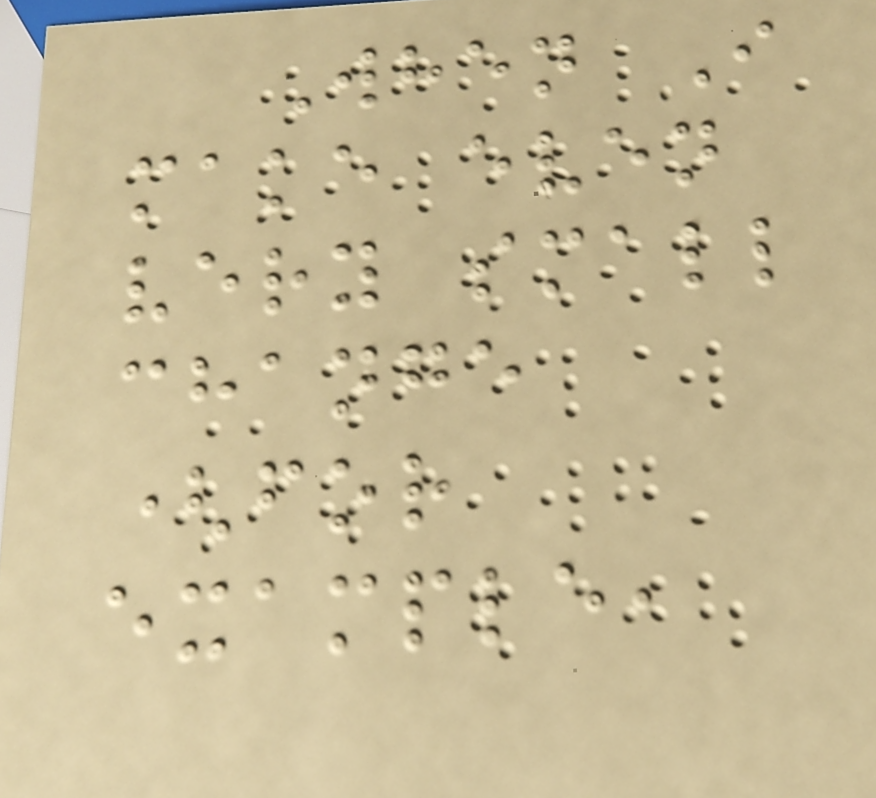When I
make even
very small
change
(for
example,
